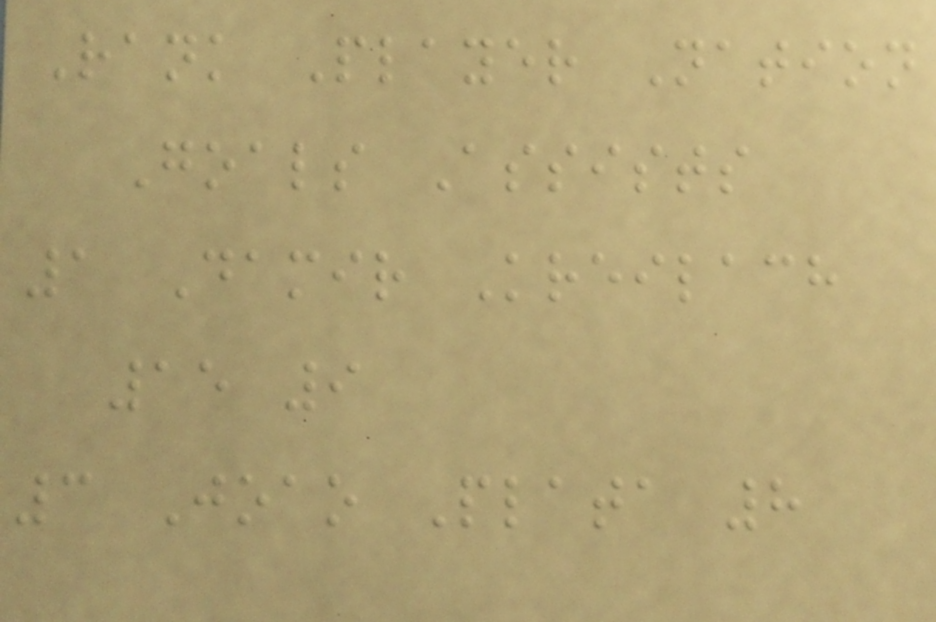Rank Player Nation
Goals Assists
1 Damir Kreilach
15 9
3 Joao Plata 8
